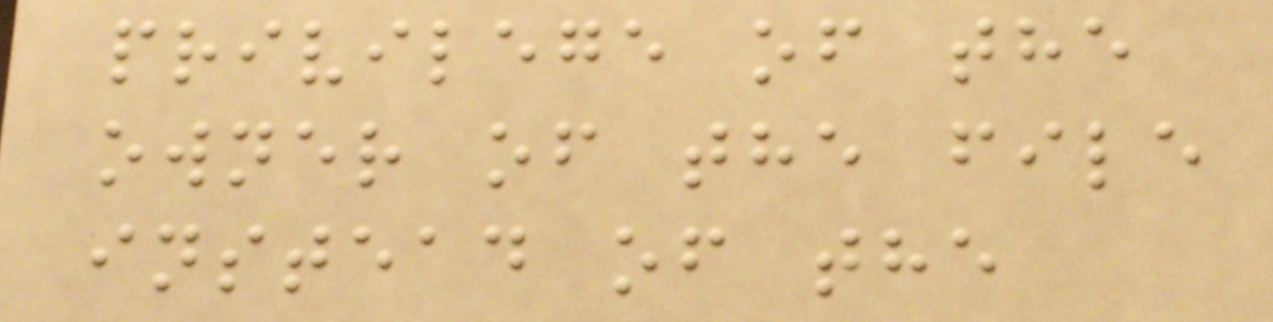privilege of the
owner of the file
instead of the
